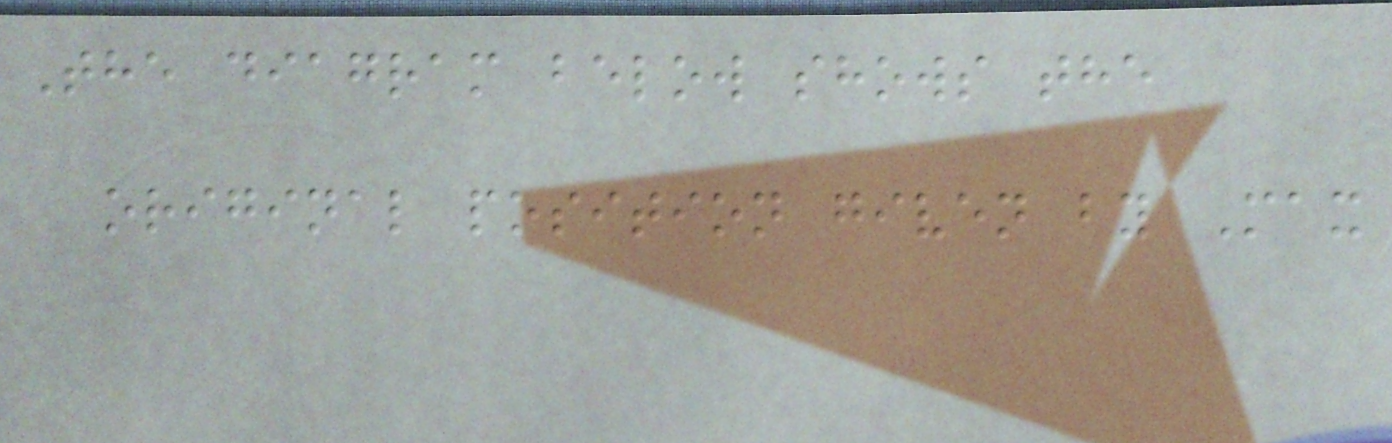The diagram below shows the
original position given by Max
